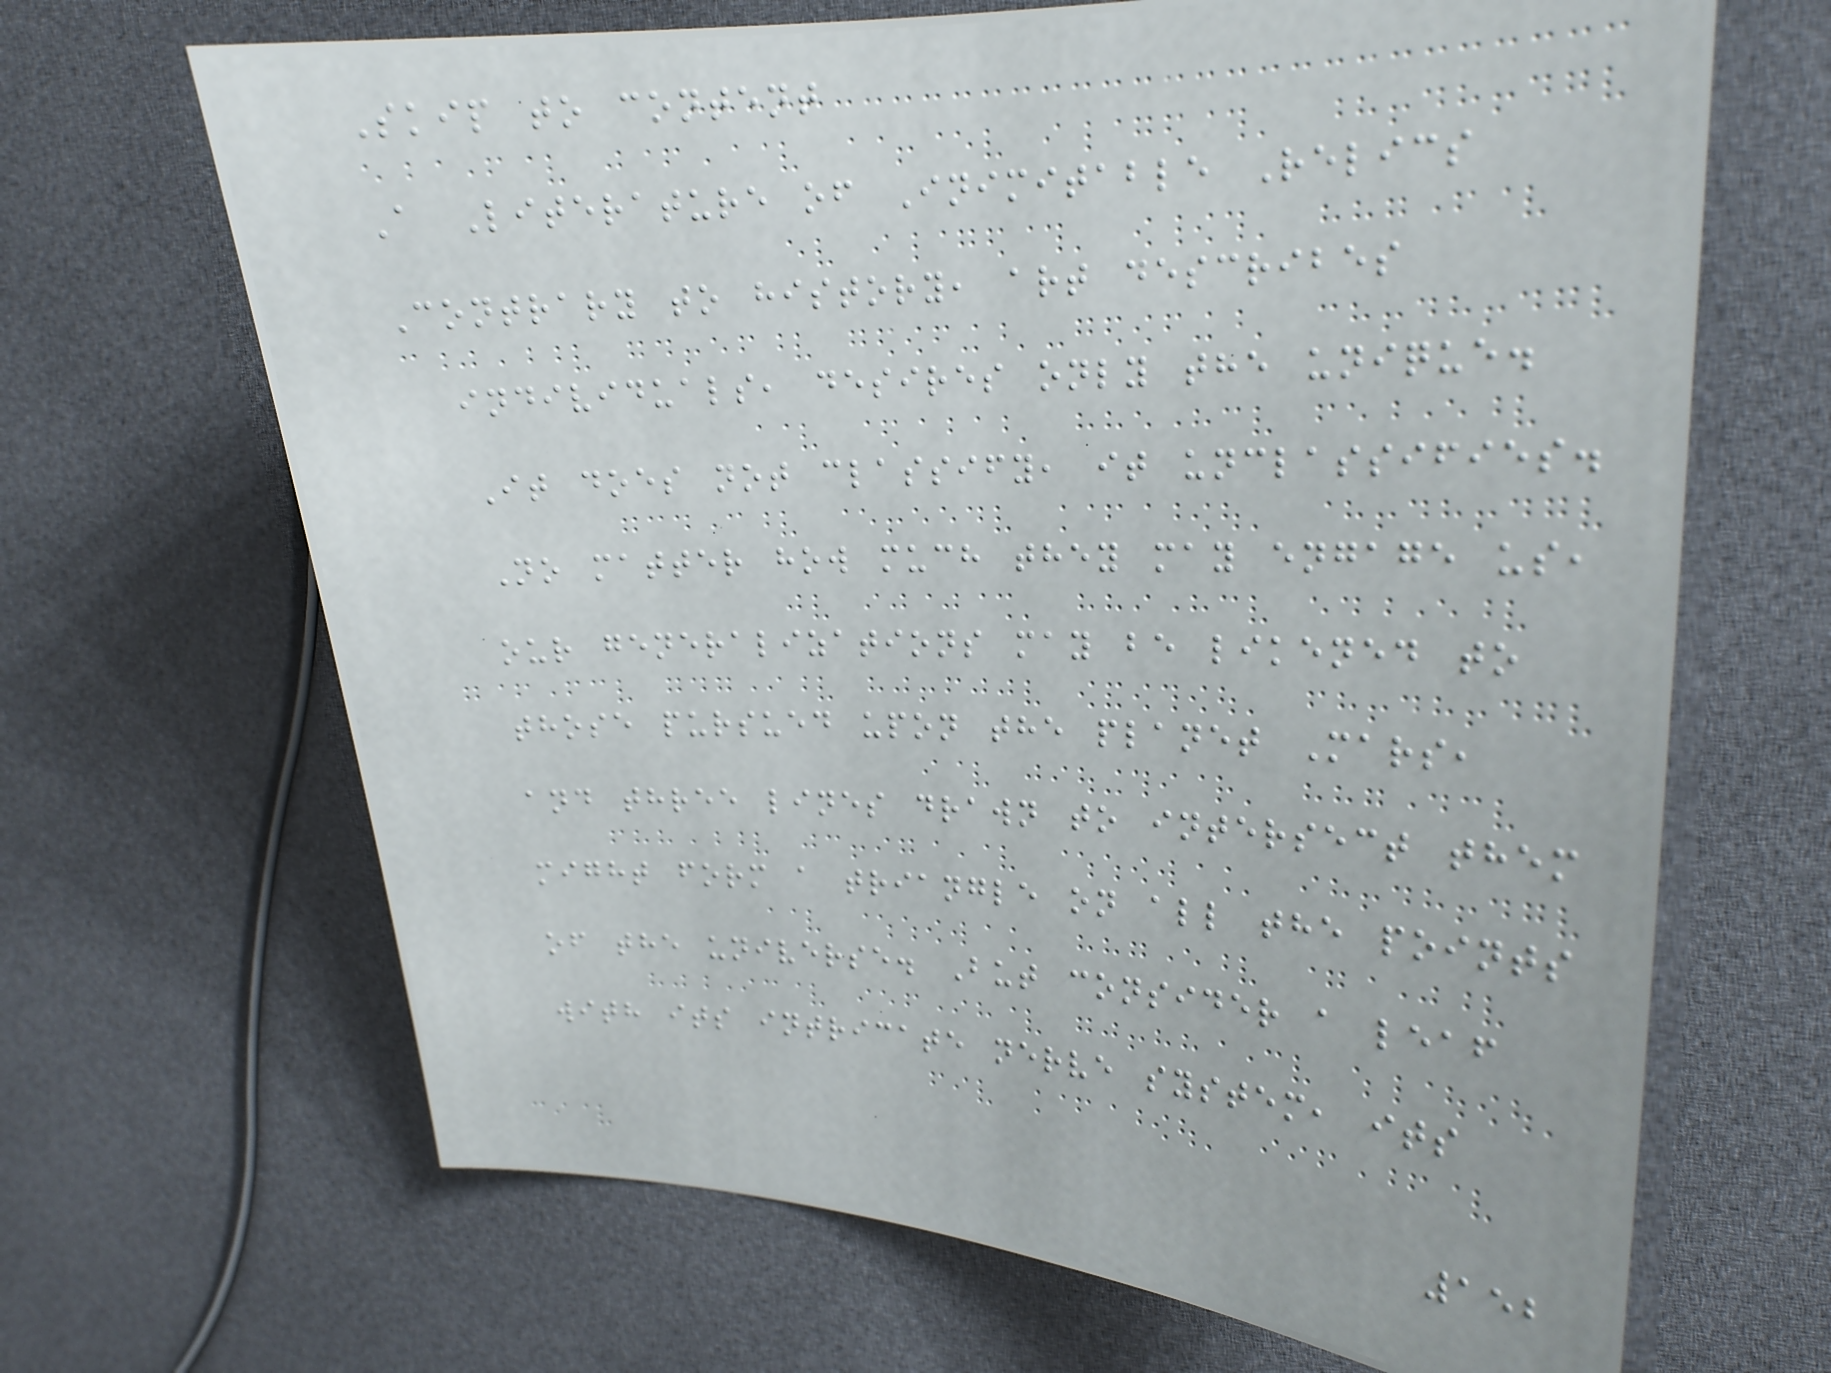Skip to content
A Literature of Inimitable Relics
Contrary to history, art describes
individuals, desires only the unique.
It does not classify, it unclassifies.
No matter how much they may engage us,
our generalizations may be likened to
those pursued upon the planet Mars,
and three lines drawn to intersect them
might form a triangle on all the points
of the universe. But consider a leaf
with its intricate nerve system, its
152
